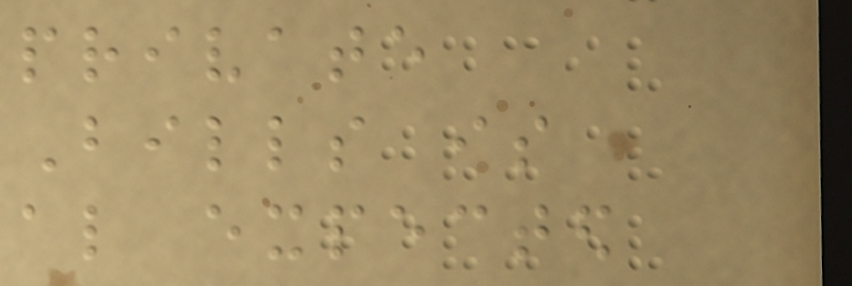private
Bills is
also expected
